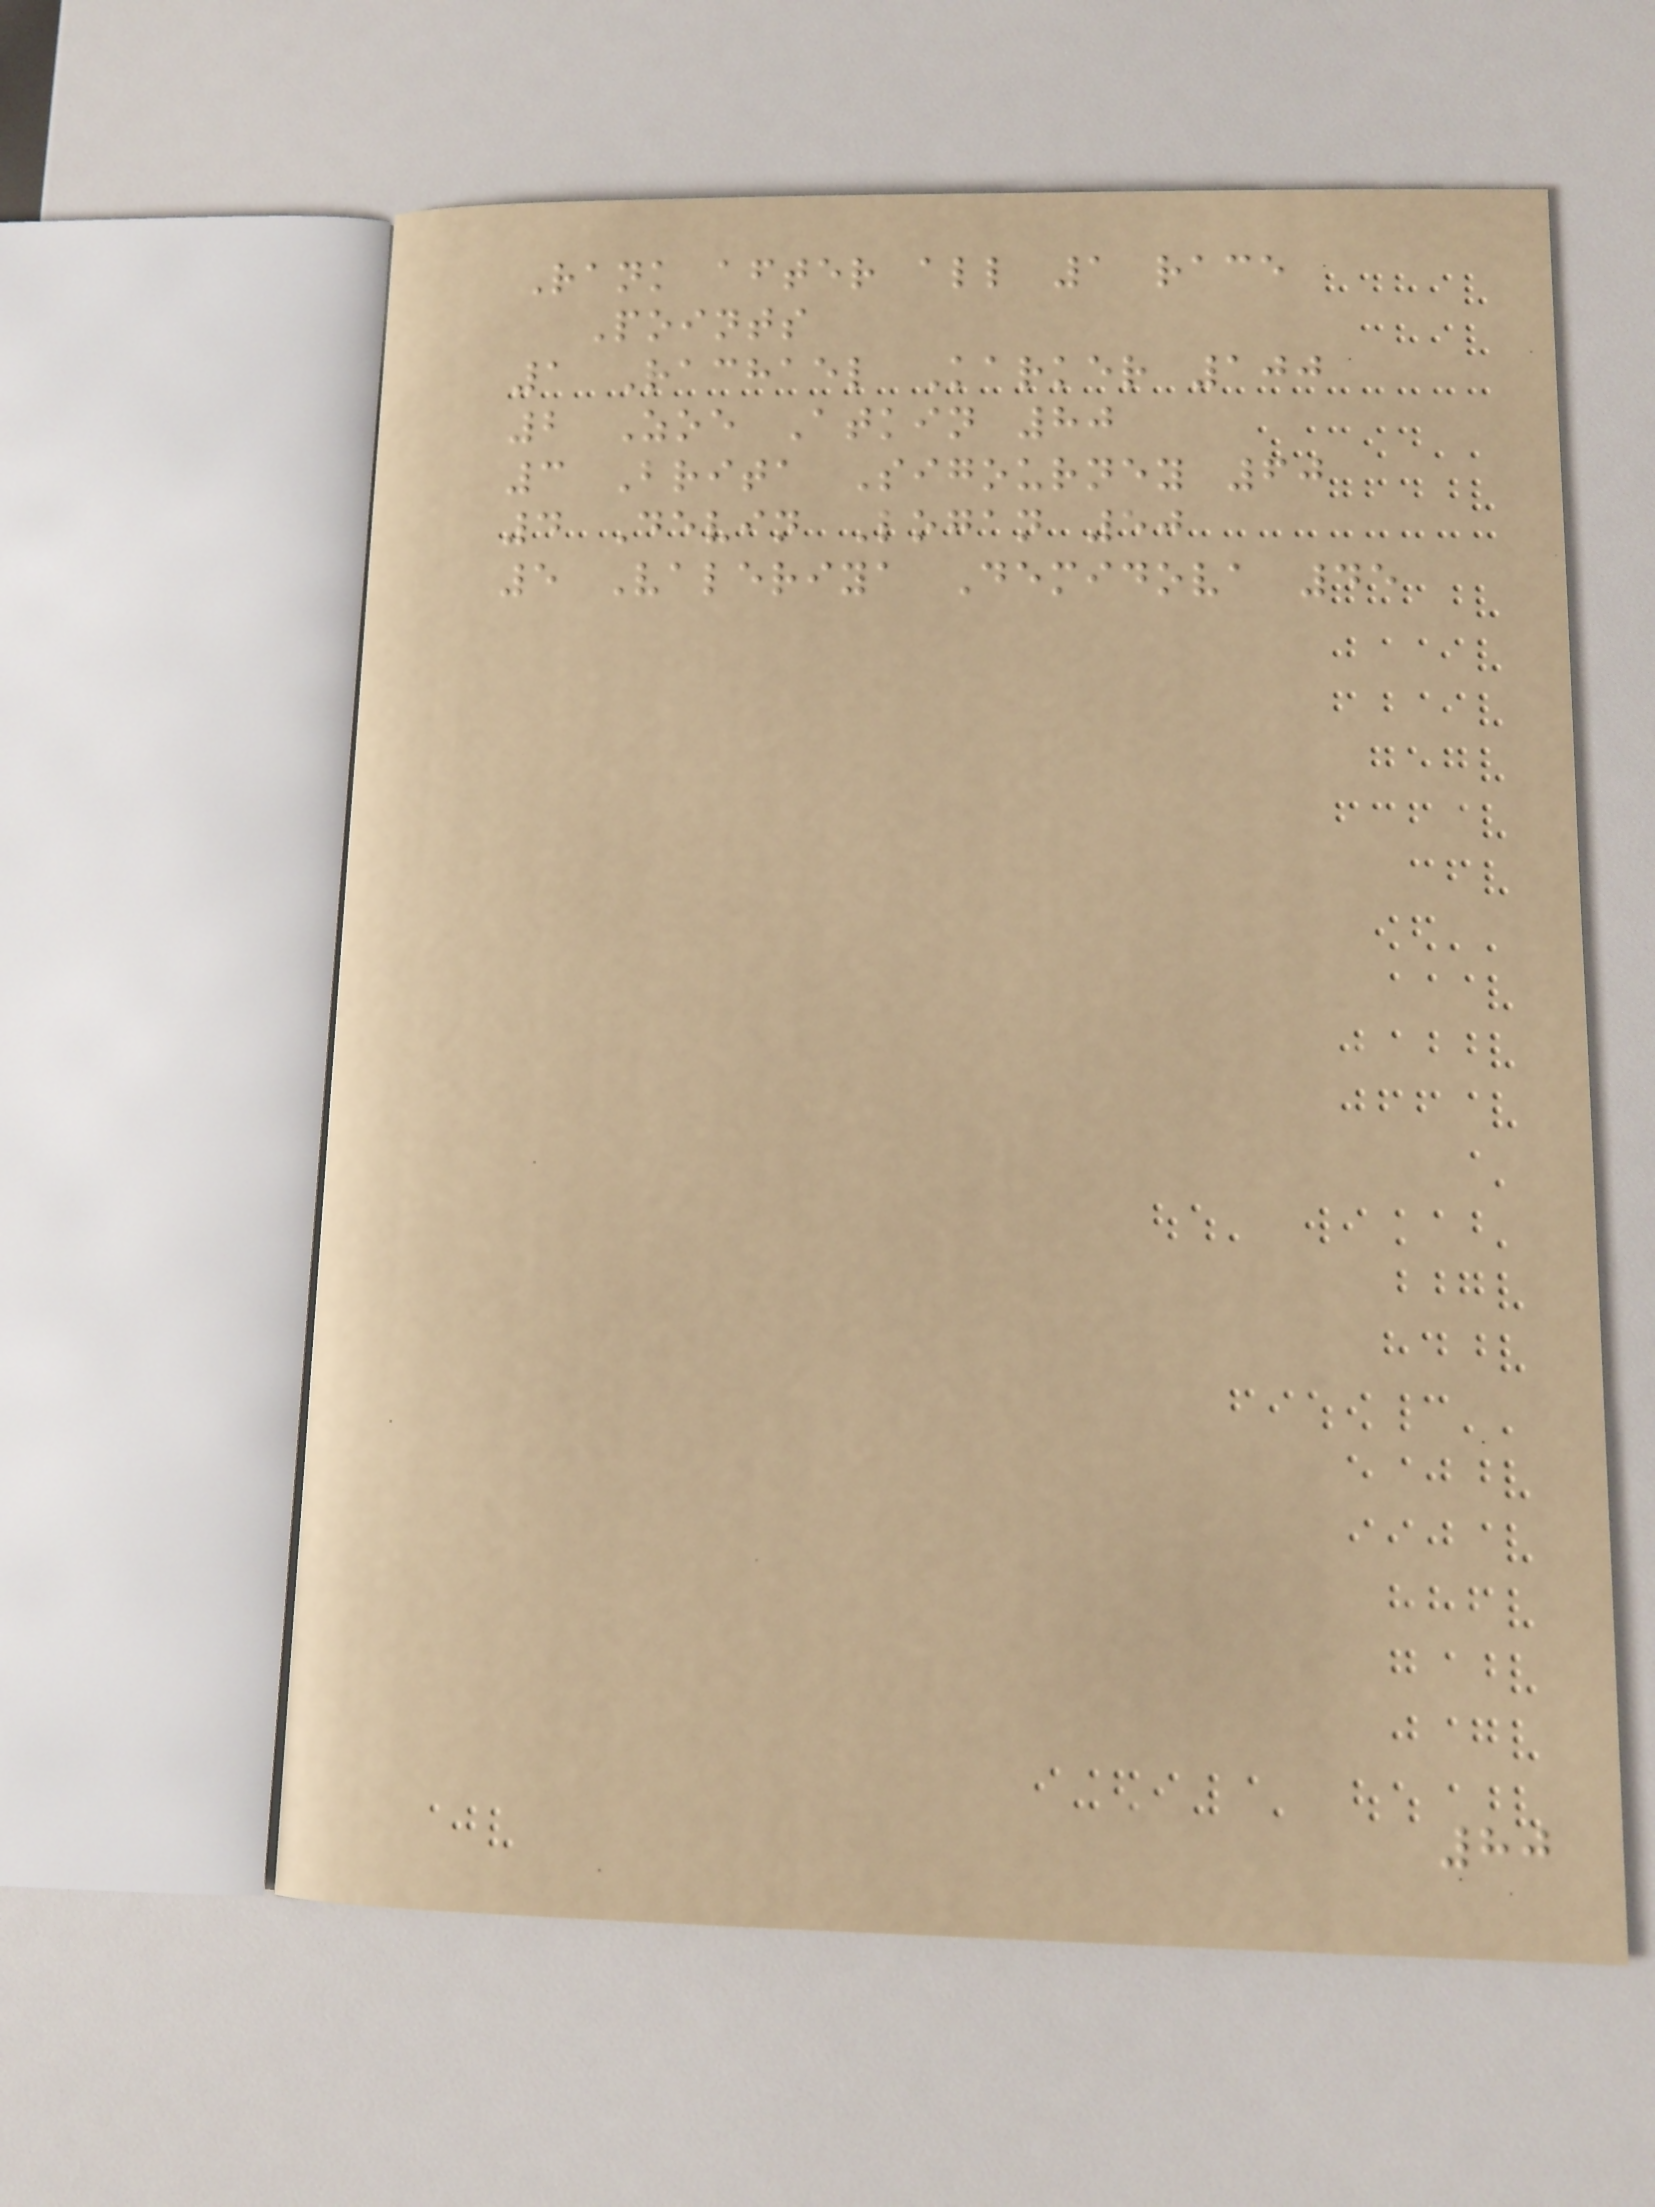Rank after all 1 race
Points
1 Rachael Karker 100
2 Zoe Atkin 80
3 Brita Sigourney 60
4 Devin Logan 50
5 Valeriya Demidova 45
80
